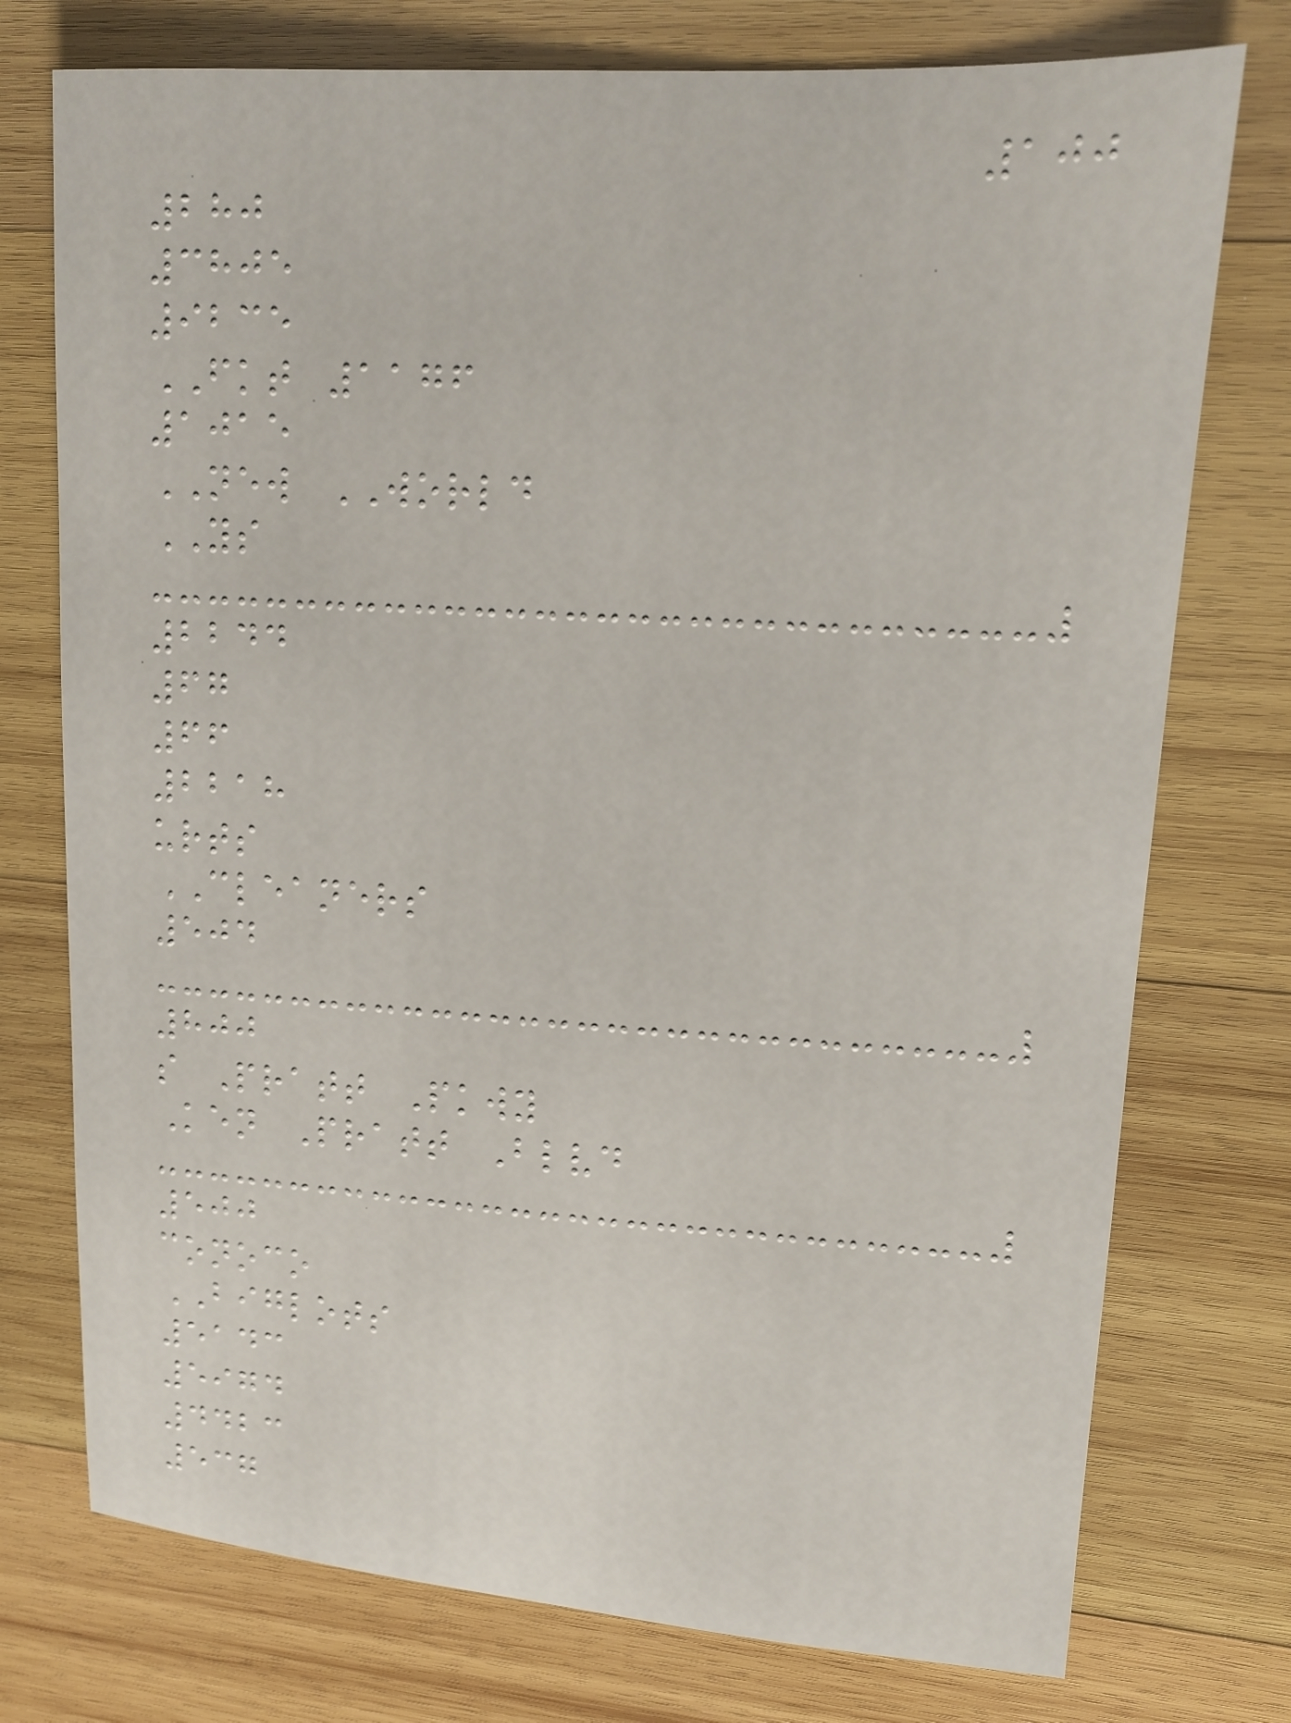100
280
3805
9235
FKT 1176
1015
NEW WORLD
YS
2244
67
66
2218
urts
CLEANERS
504
800
s Pratt Pkwy
Ken Pratt Blvd
500
conoco
BIGLOTS
5143
5974
4423
537
